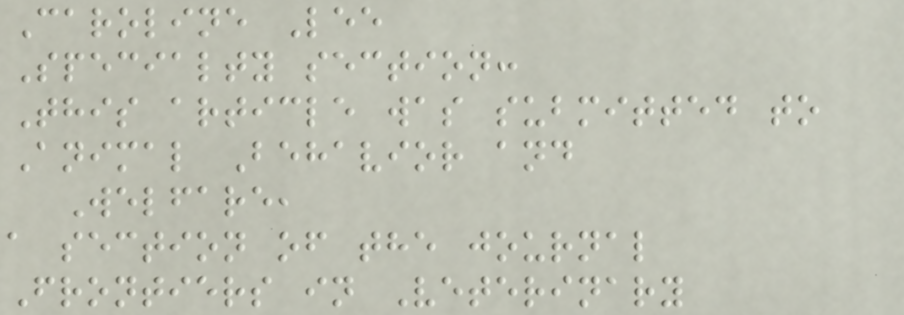Caroline Lee
Specialty section:
This article was submitted to
Animal Behavior and
Welfare,
a section of the journal
Frontiers in Veterinary
